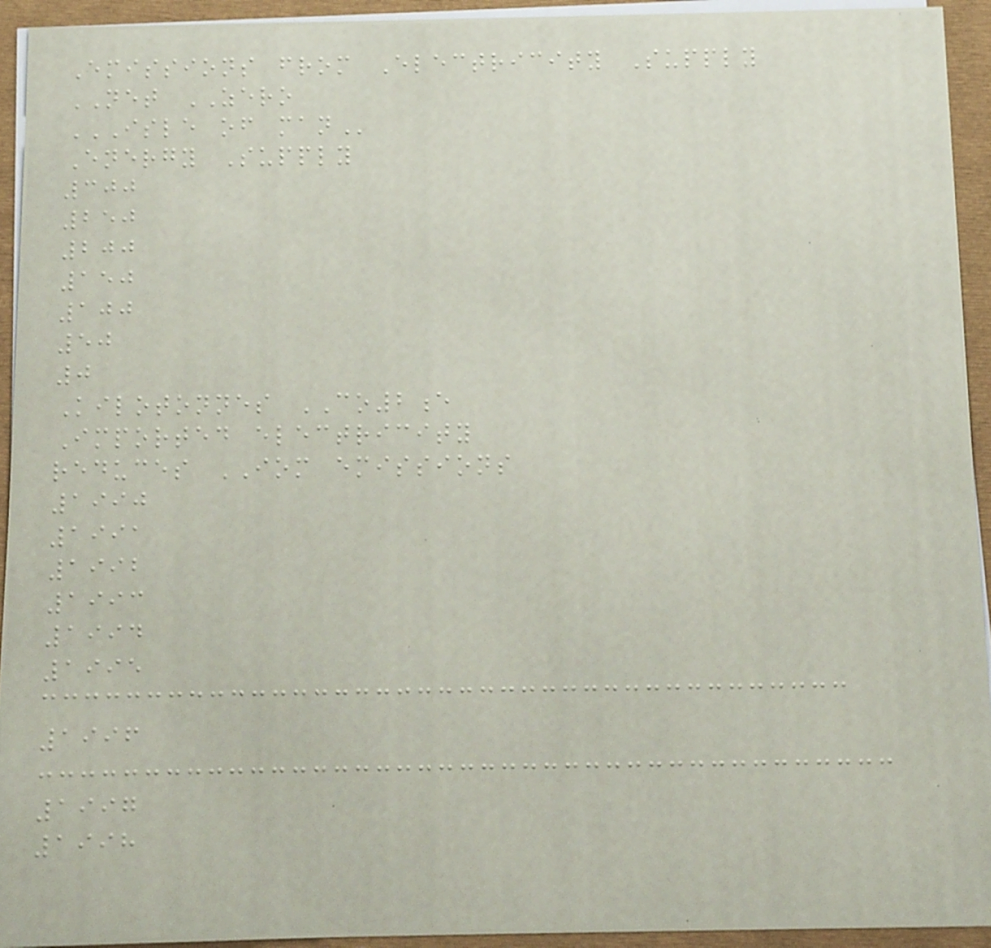Emissions from Electricity Supply
NET ZERO
ISLE OF MAN
Energy Supply
300
250
200
150
100
50
0
Kilotonnes CO2e
Imported electricity
reduces IOM emissions
1990
1991
1992
1993
1994
1995
1996
1997
1998
